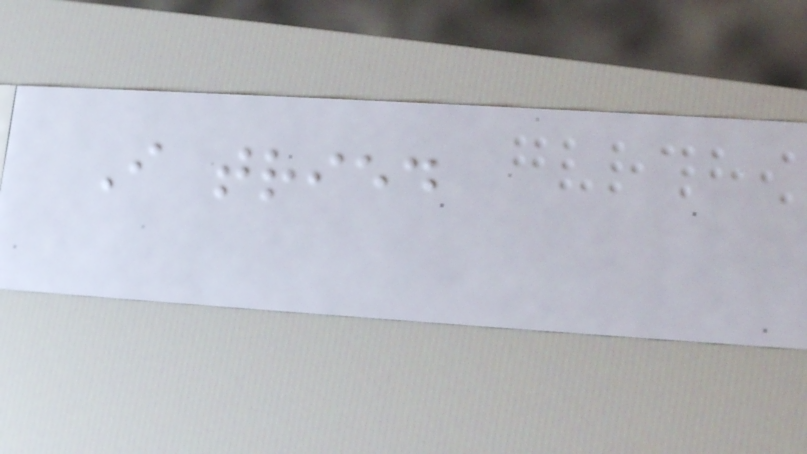I tried
